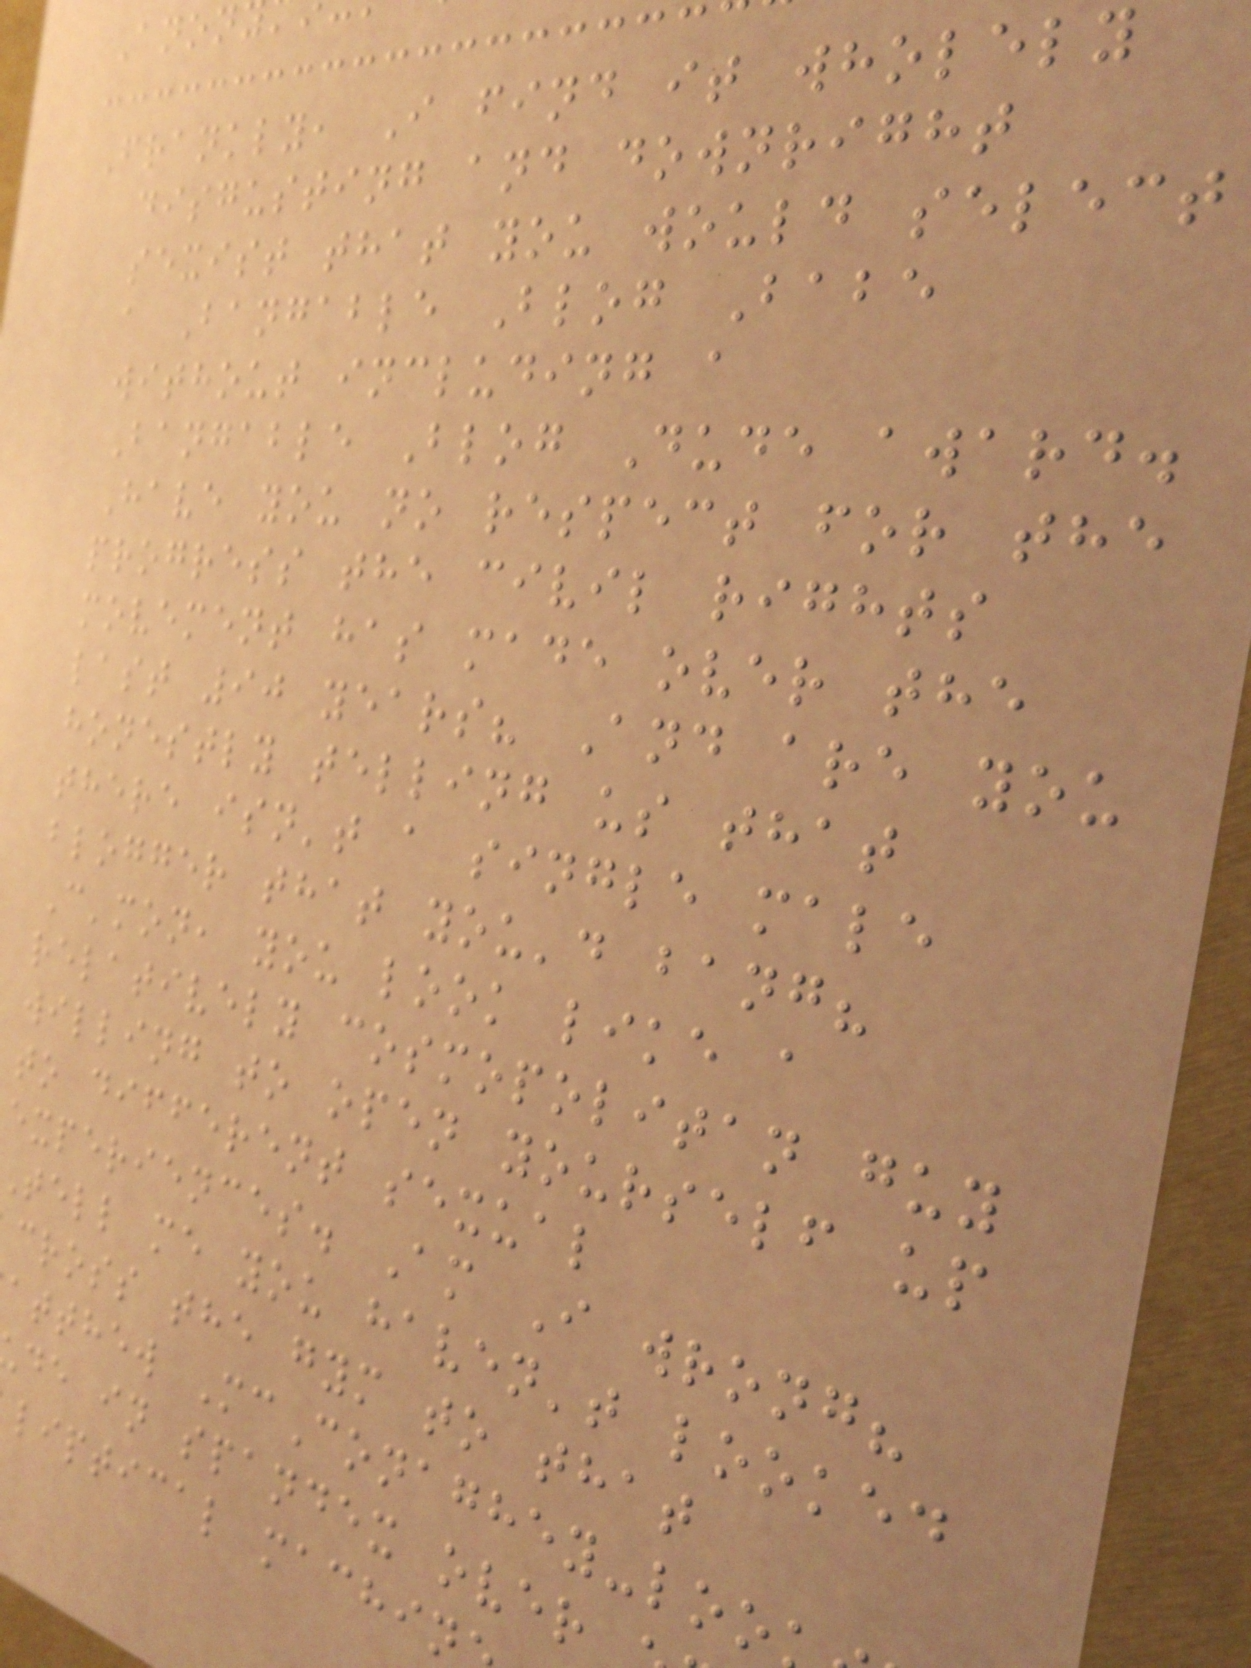Frankly, I find it wholely
disgusting and downright
sexist that you would select
a Bangable Blog Babe
without including a
Bangable Blog Dude award.
Have you no respect for the
progress the civil rights
movement has made over the
last 90 years? And are you
honestly telling us that
there isn't a single male
blogger that you'd bang?
C'mon, you look like a
relatively cosmopolitan guy
willing to open yourself up
to different sexual
experiences. Am I wrong?
tell me you haven't looked
cross the gym to that
atthew McConaghey-loo
de in spandex over
liptical machin
